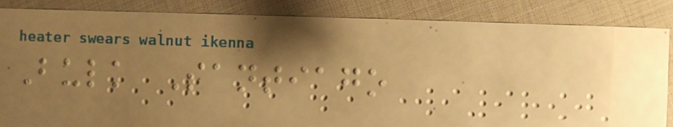Bulk Santiago
